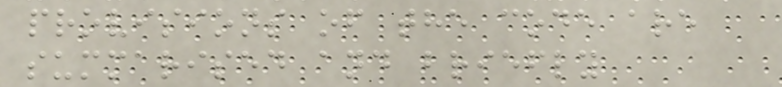provisions of the code are
summarised and briefly
